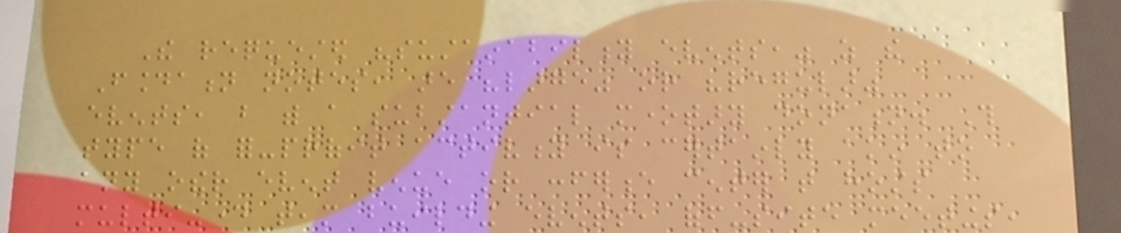The requested "sustainability events," as the
Foundation notes, are "large" or "regular"
events, but with a substantial monetary donation. This
type of for-profit activity is certainly akin to
any other event venue or conference center that hosts
multi-day team building events, off-site meetings,
